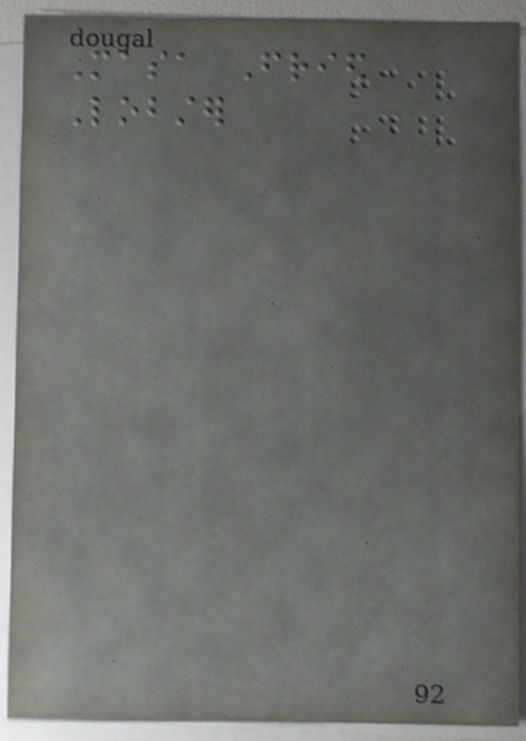Masa Fried
Lobster
